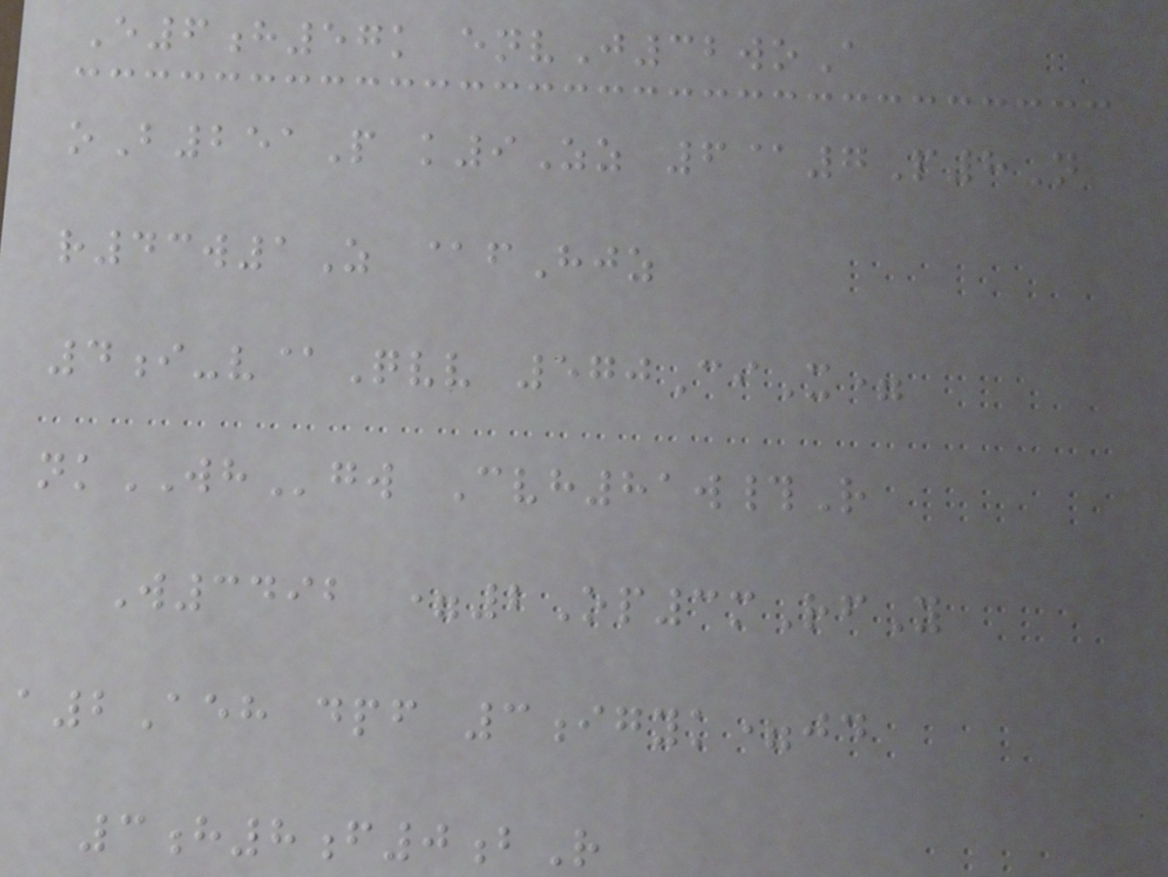E6h57k envJ32woA
oB251P k9Zz 6@7P8N
r43w1Z @fHjz
4i-v@Qvv 570CiX=
nkWHgw Cvh81w#R
W3492 =2Op3mRfY
a2Aeh dpf 3igyk=jd
3h8f0bR
